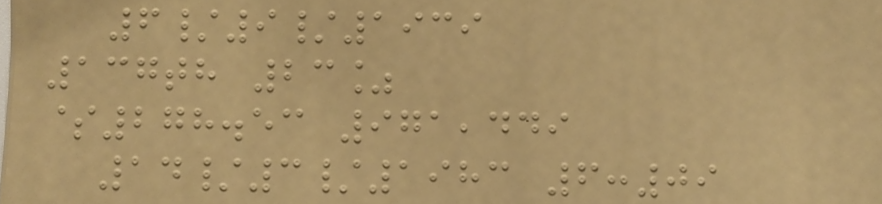6/9/1939
137th 23%
$278.53 971,449
14/3/1983 6:09
